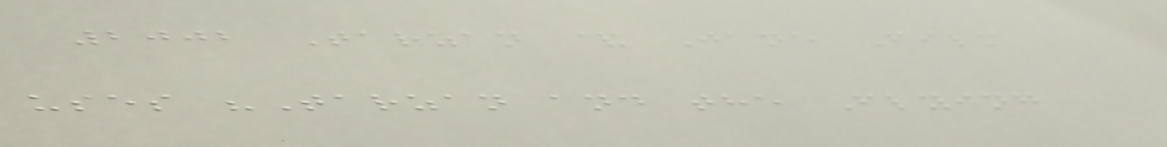2002 Tarzan & Jane Film
uses "Tarzan and the Flying
